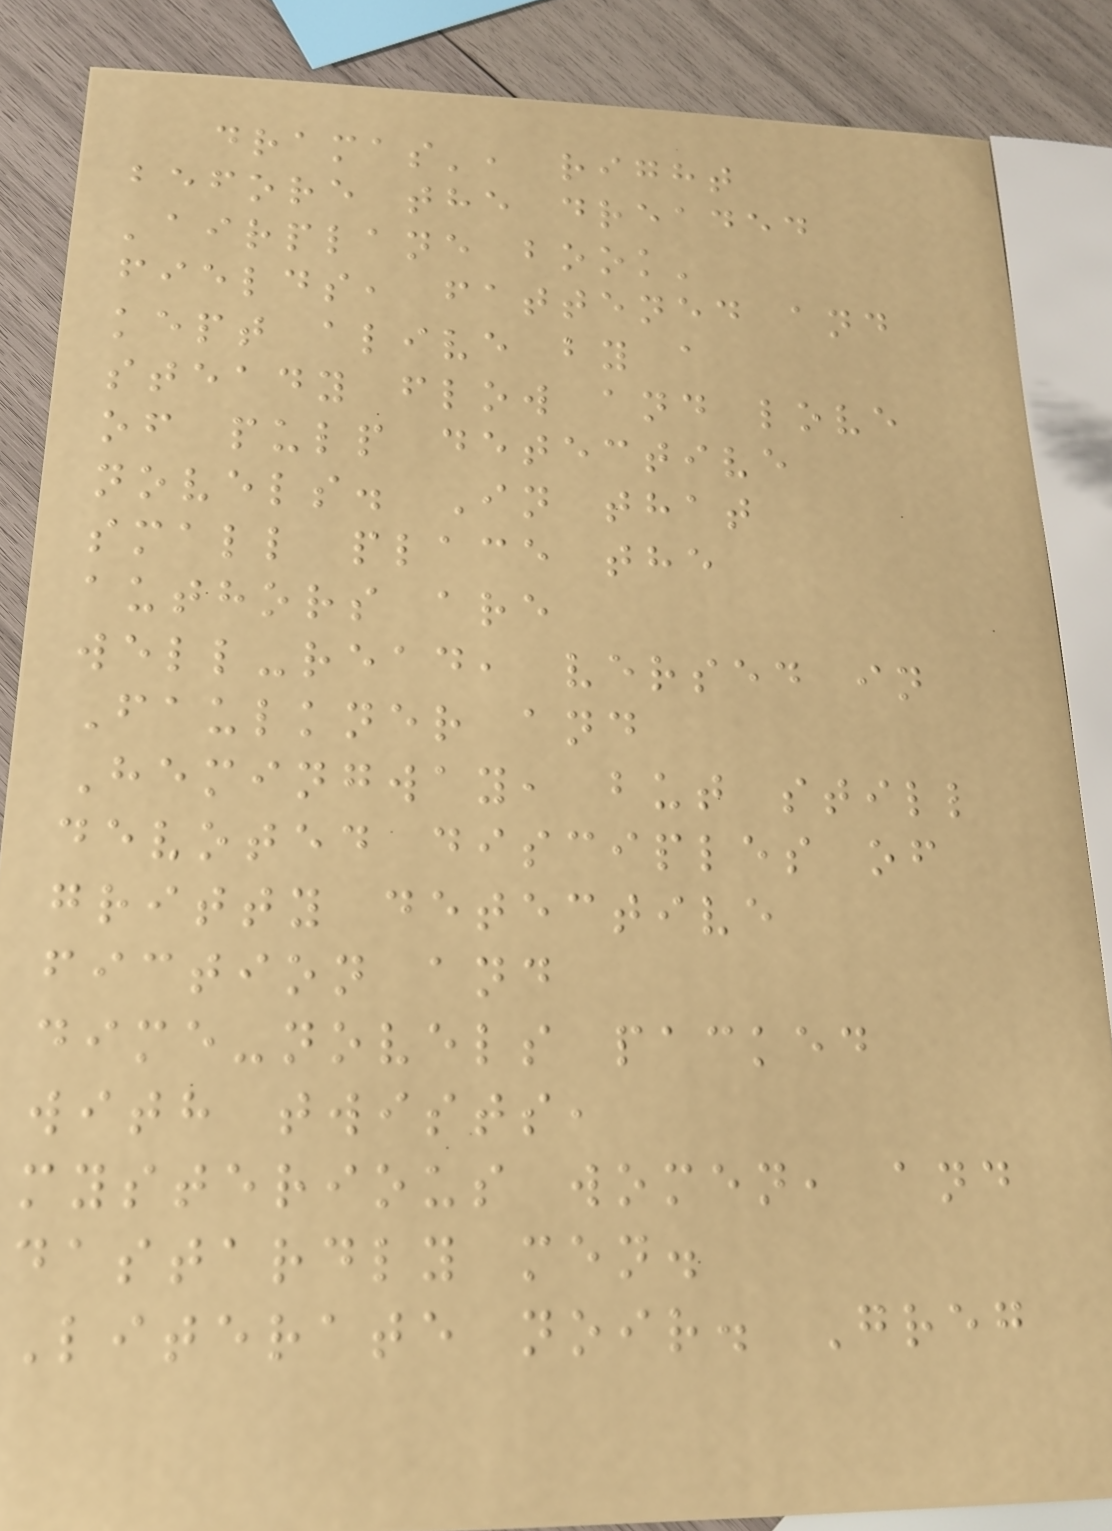dramas', right
before the dreaded
'airplane book'
fields, fattened and
kept alive by a
steady flow and love
of pulp detective
novels. In that
small place the
authors are
well-read, versed in
Faulkner and
Hemingway, but still
devoted disciples of
gritty detective
fiction and
dime-novels packed
with twists,
mysterious women, and
dastardly men.
Literate noir. Greg
